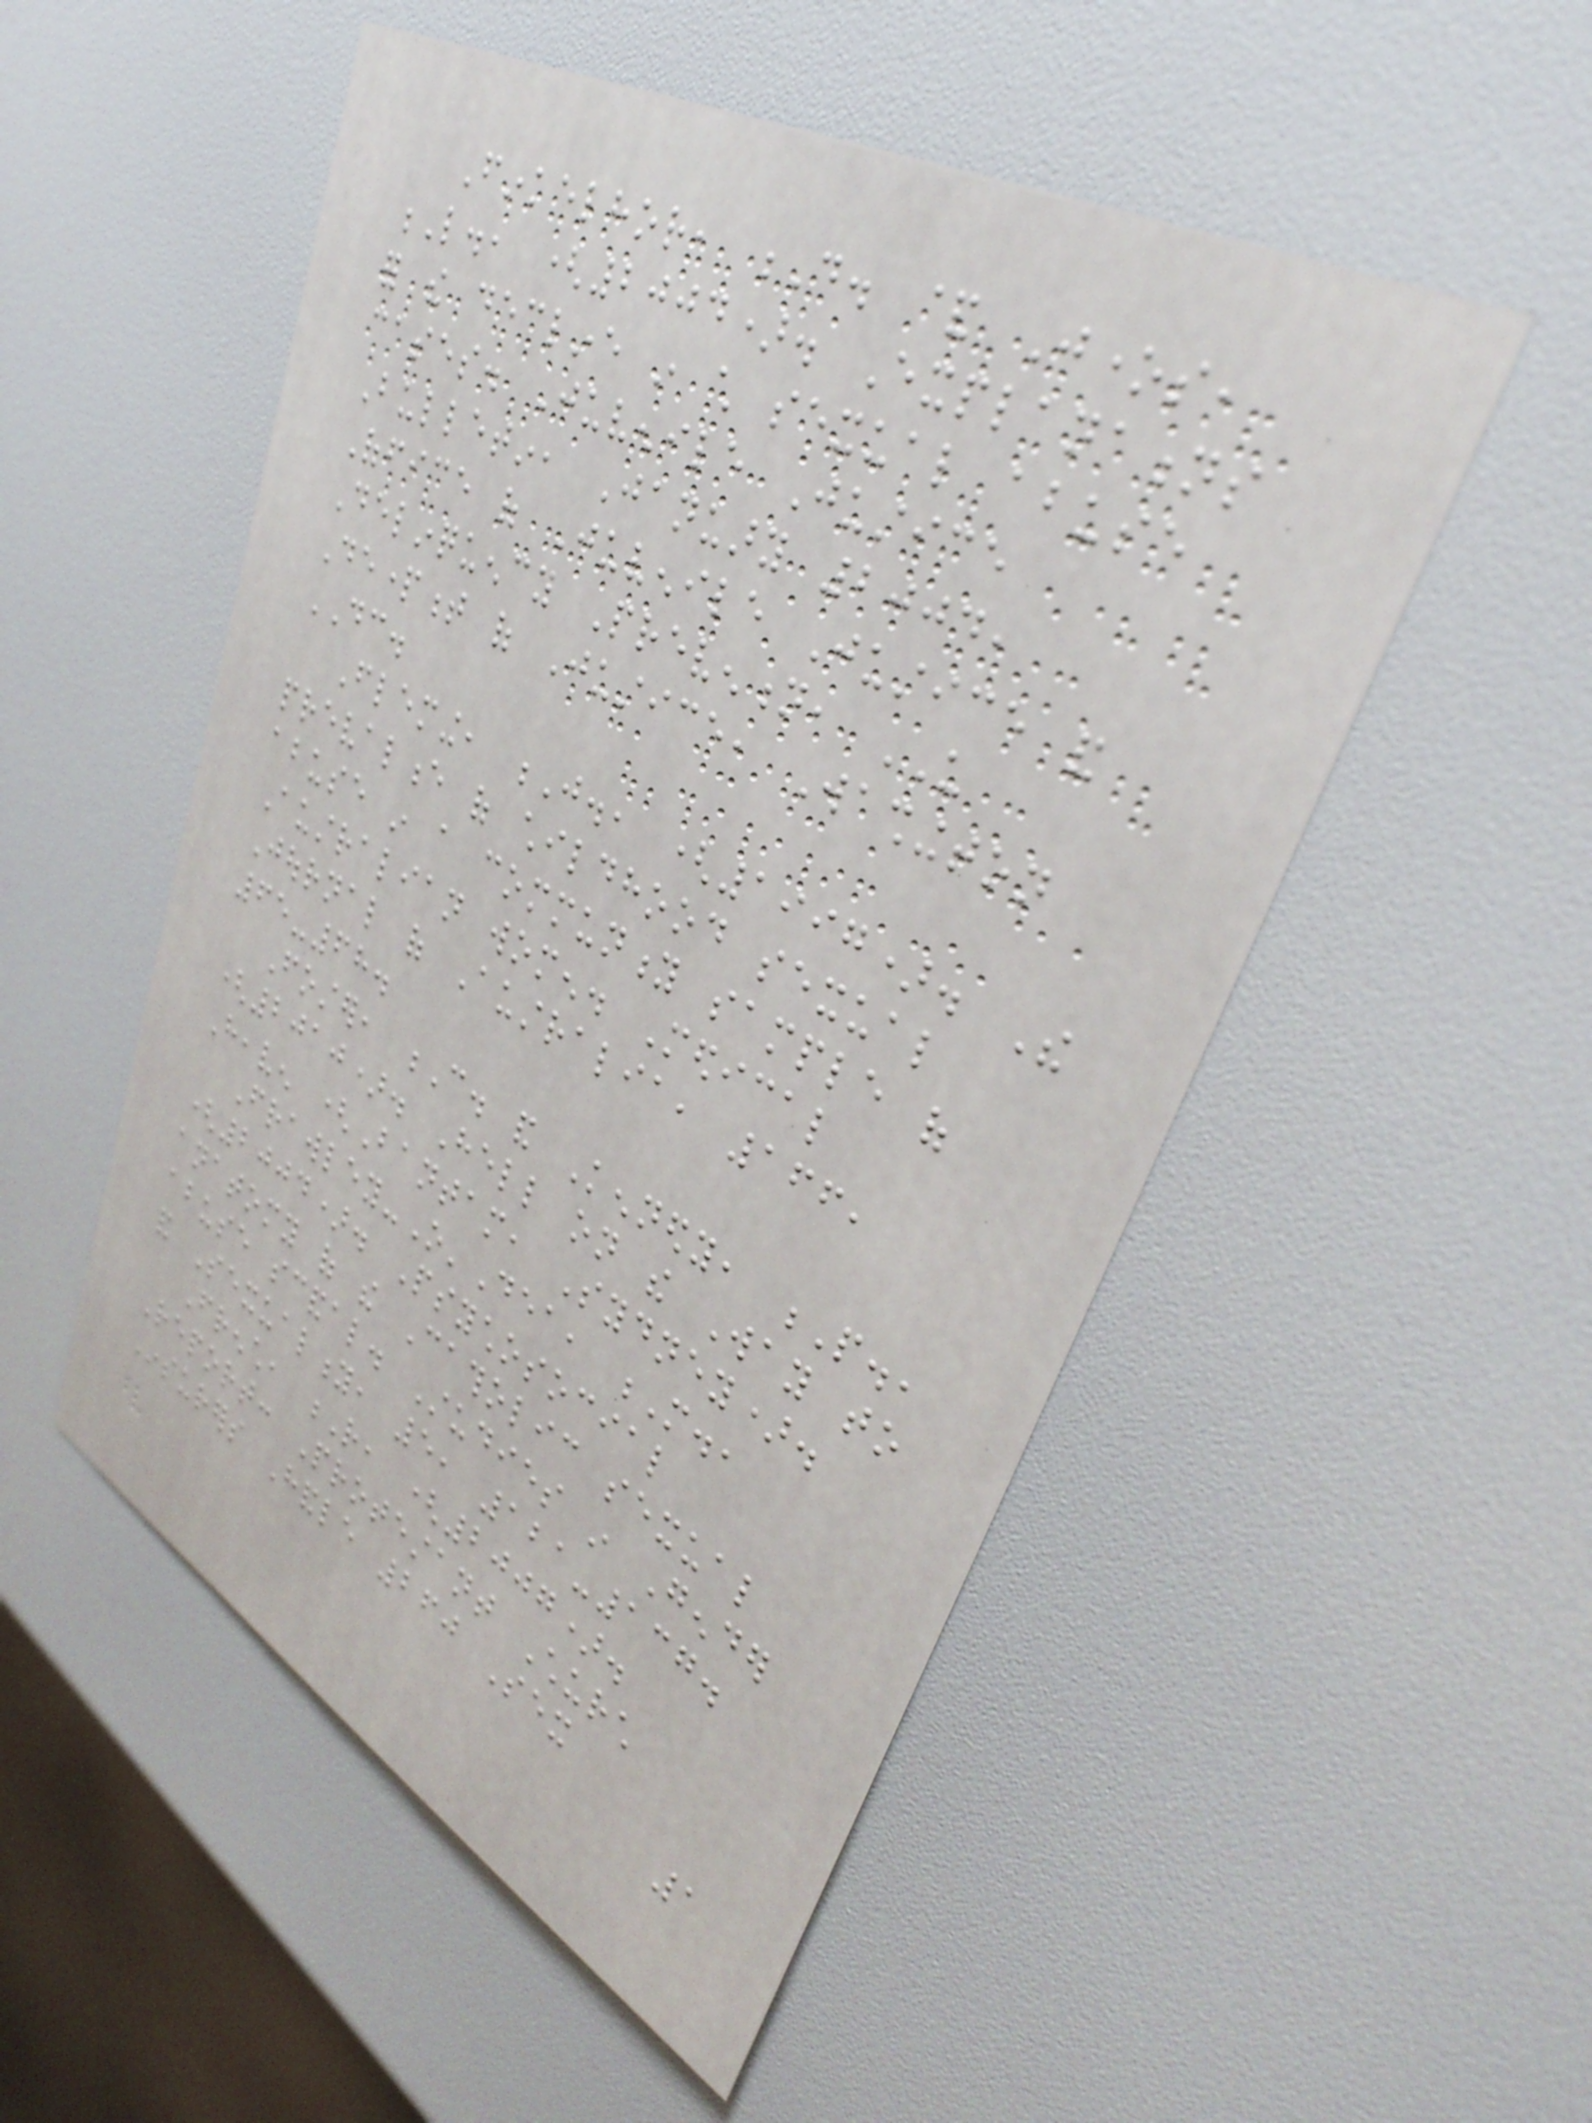Finkelhor, D. & Jones,
L., (2004). Explanations
for the decline in child sexual abuse
cases. Juvenile Justice
Bulletin, January 2004,
Office of Juvenile Justice and
Delinquency Prevention, US
Department of Justice, Washington
DC.
Fleming, J., (1997). The
prevalence of childhood sexual
abuse in a community sample of
Australian women. Medical
Journal of Australia, 166,
65-68.
Foster, C. and Kennedy, P.,
(2010). Hell on the Way to
Heaven (Bantam, Sydney).
Frawley-O'Dea, M.,
(2004). Psychosocial
anatomy of the Catholic sexual
abuse scandal. Studies in Gender
and Sexuality, 5, 121-137.
French, R, (2007).
Report: Protestant Church
Insurers Handle 260 Sex
1
